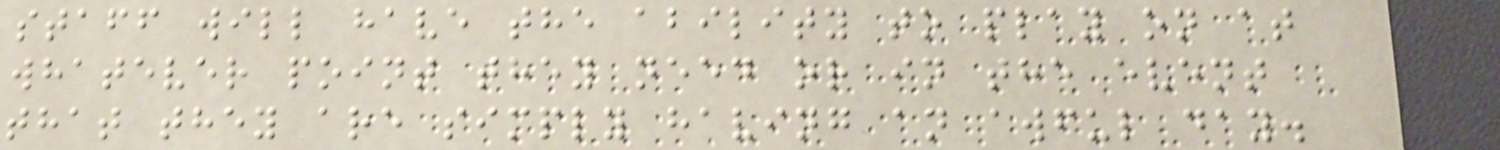staff will have the ability to play on at
whatever point they need or in the event
that they are simply having an awful day.
